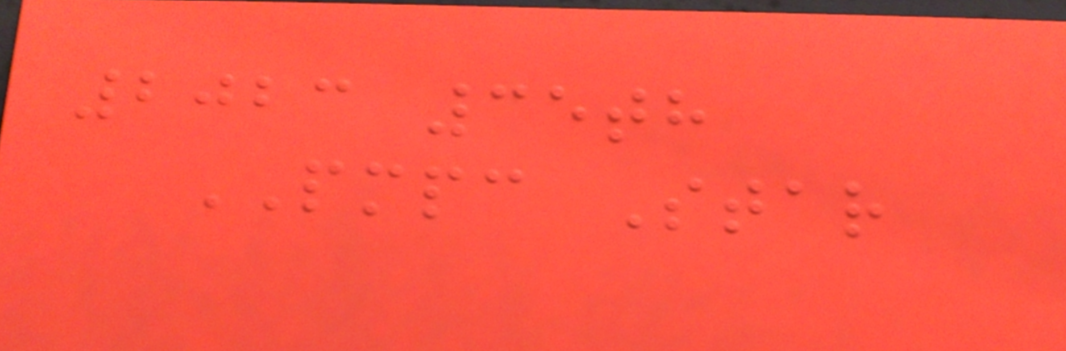2023 35th
PMPC Star
